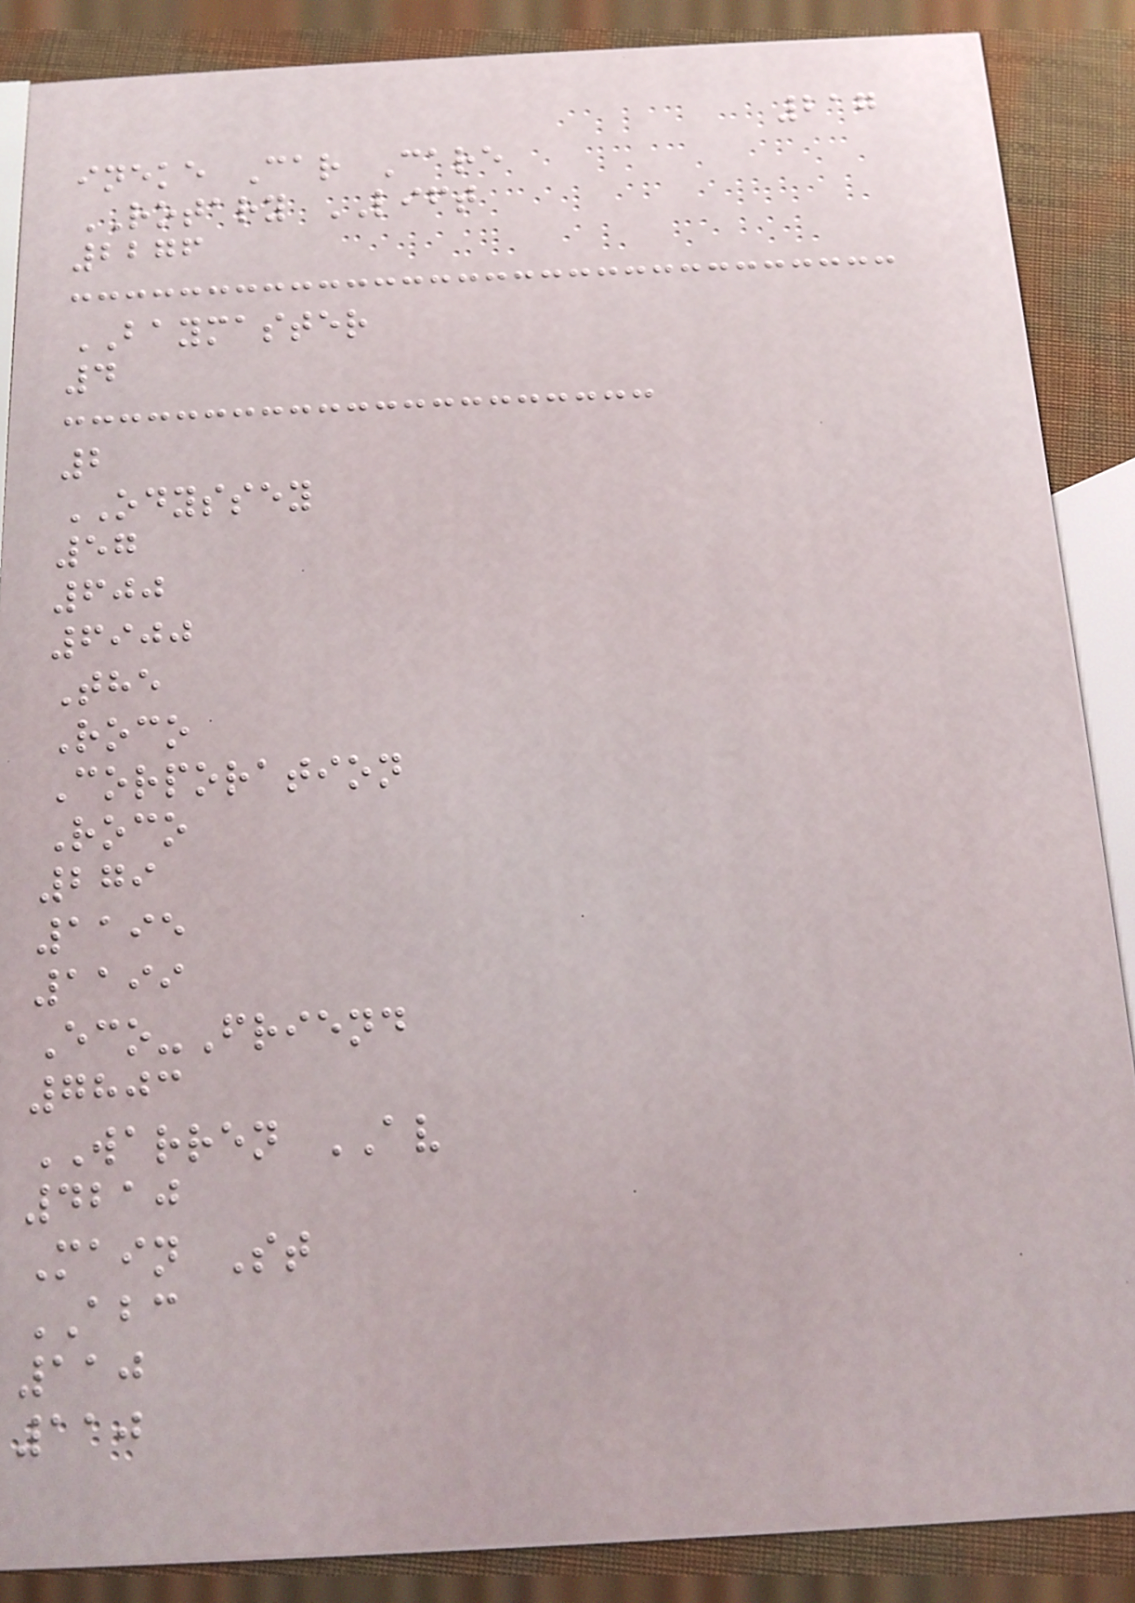217
ineke Car Care
ROTARY LIFT
2276
BAYMASTER
4
2
ODYSSEY
57
600
6900
The
Roco
Corporation
Roco
279
1195
1199
Eco-Friend
7803
WARREN AV
4210
Main St
ABC
110
110
